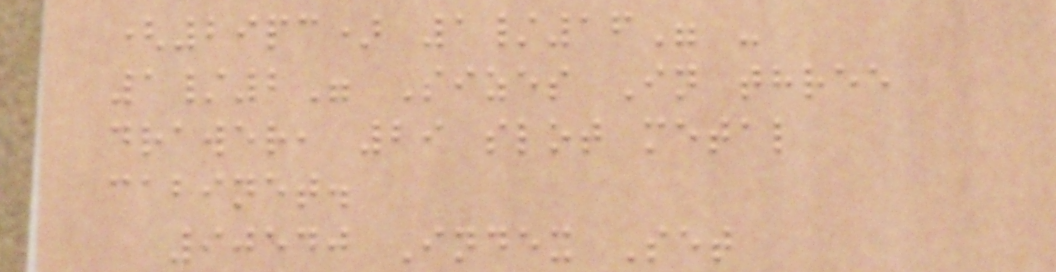(29pc) 1/16" -
1/2" Sizes In three
drawer, 29 slot metal
cabinet.
90540 Index Set
